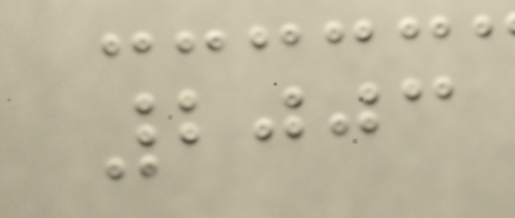2003
